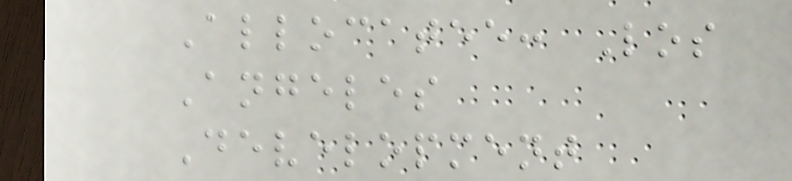Allocatee: Los
Angeles
Development
